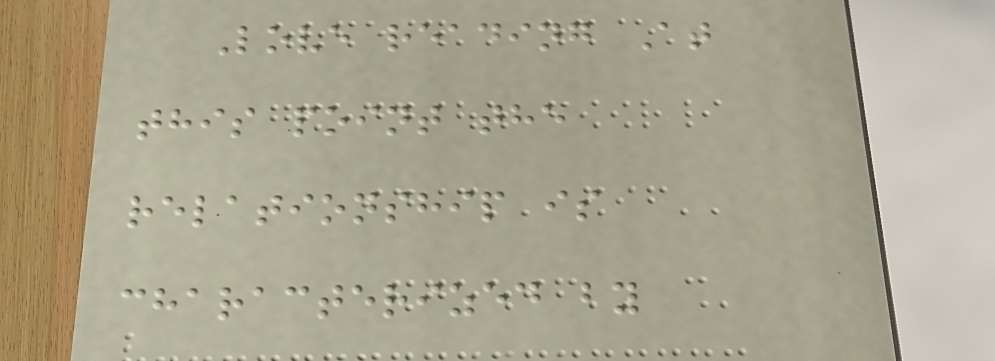Love reading At
this point the
relationship is
characterized by
